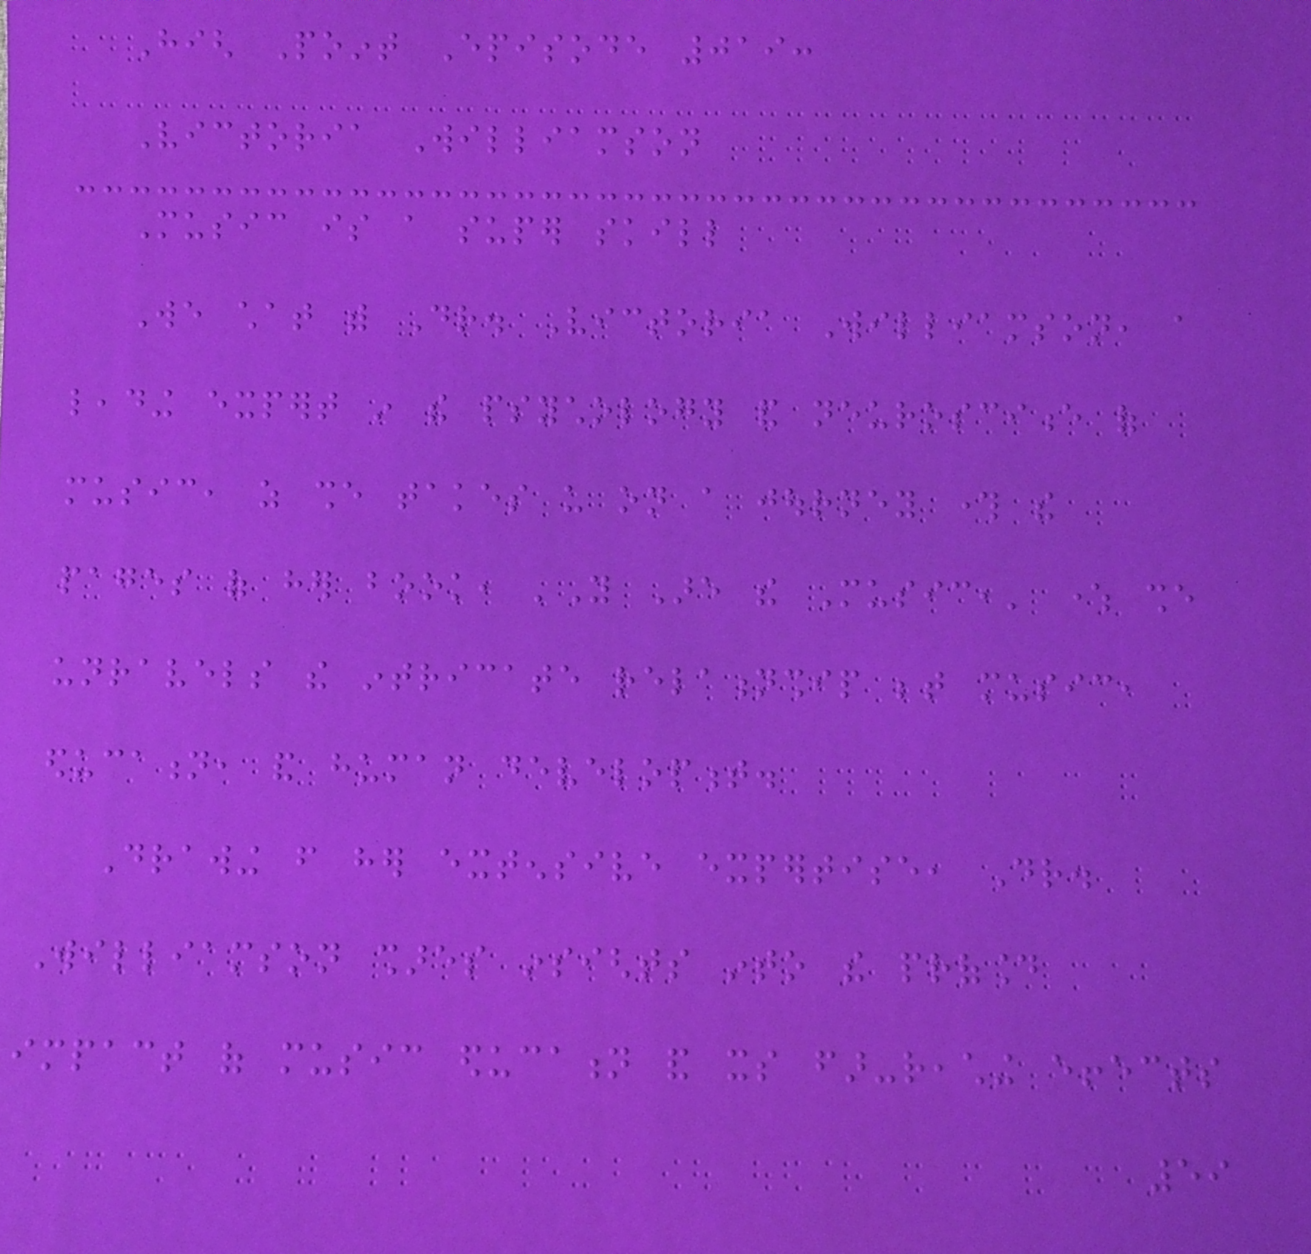High Point Episode 019:
Victoria Williamson
Music is a super skill
We chat with Dr. Victoria Williamson, a
leading expert in the psychology and neuroscience of
music, as she takes us on a journey through the
pages of her book, 'You Are the Music,' where she
unravels the intricate relationship between music,
education, and human development.
Drawing from her extensive expertise, Dr.
Williamson shares insights into the profound
impact of music education and its far-reaching effects
59
